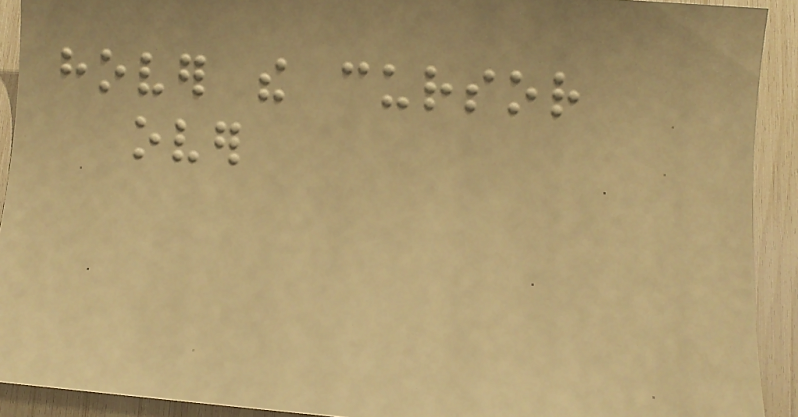hover the cursor
over
